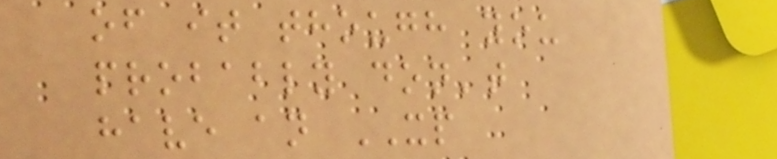of it though you
probably don't
have an XP
